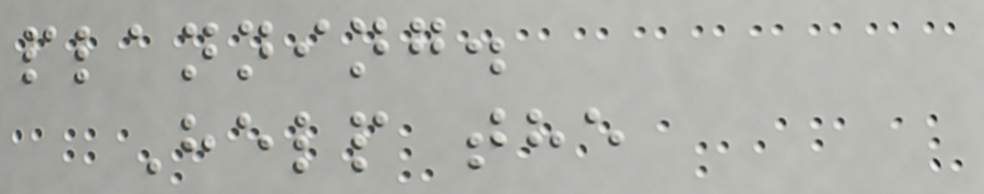planning.
Help the
